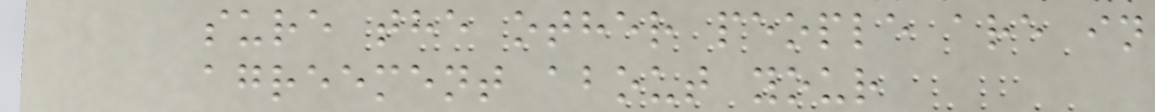sure the other people are in
agreement about your
